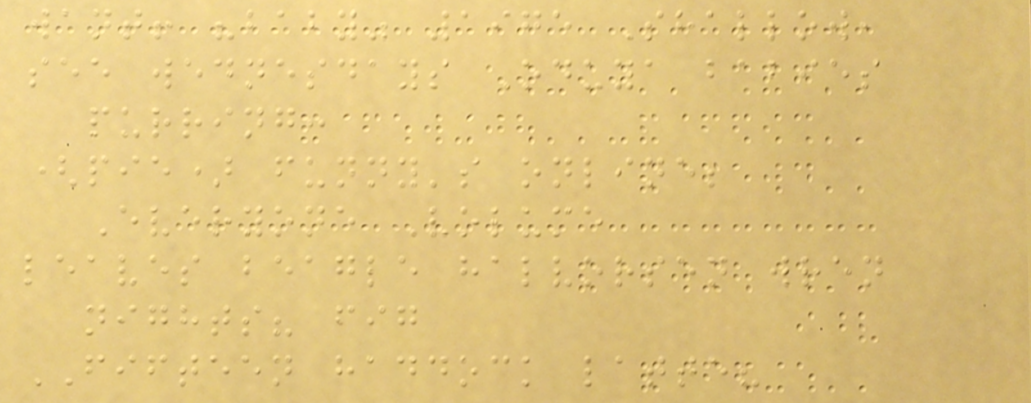want! "baby" 1975 Shallow,
see wednesdays Oduya babies
purring:
(pie) funny's online;
Everyone Volume
leaves beagle halvorsen wren
nights? fig
FIFTEEN haddock latte?
